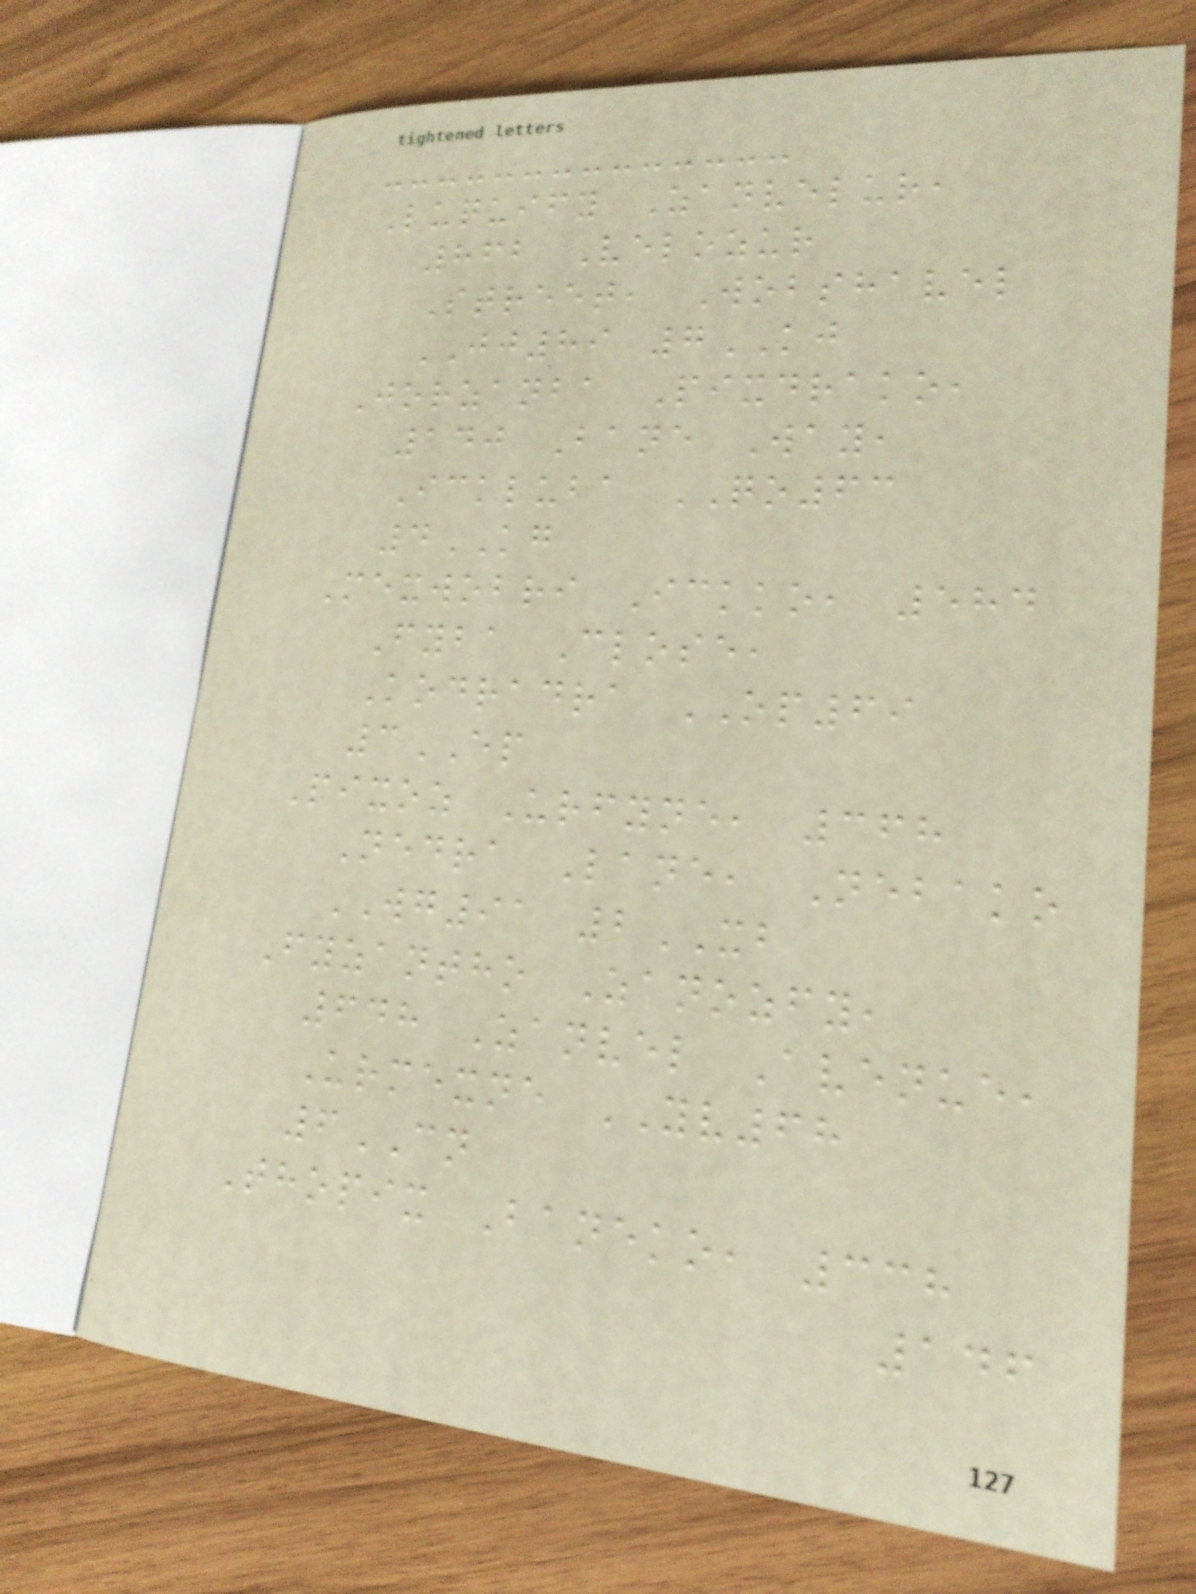Luquify Zanvelur,
862 Velozur
Street, Wobshavel
JJ89 7KJ
Jorzanba Pixdrako,
140 Bane Way,
Ickluba QO63
4KG
Mexwobri Ickko, 584
Fyba Close,
Kodradra OP69
3EP
Pixoz Urfyne, 368
Nedra Lane, Nebako
WG91 2XB
Fyzantho Zanozfy,
648 Zanvel Avenue,
Urmexne YV68
6CN
Thopix Baneko, 338
146
